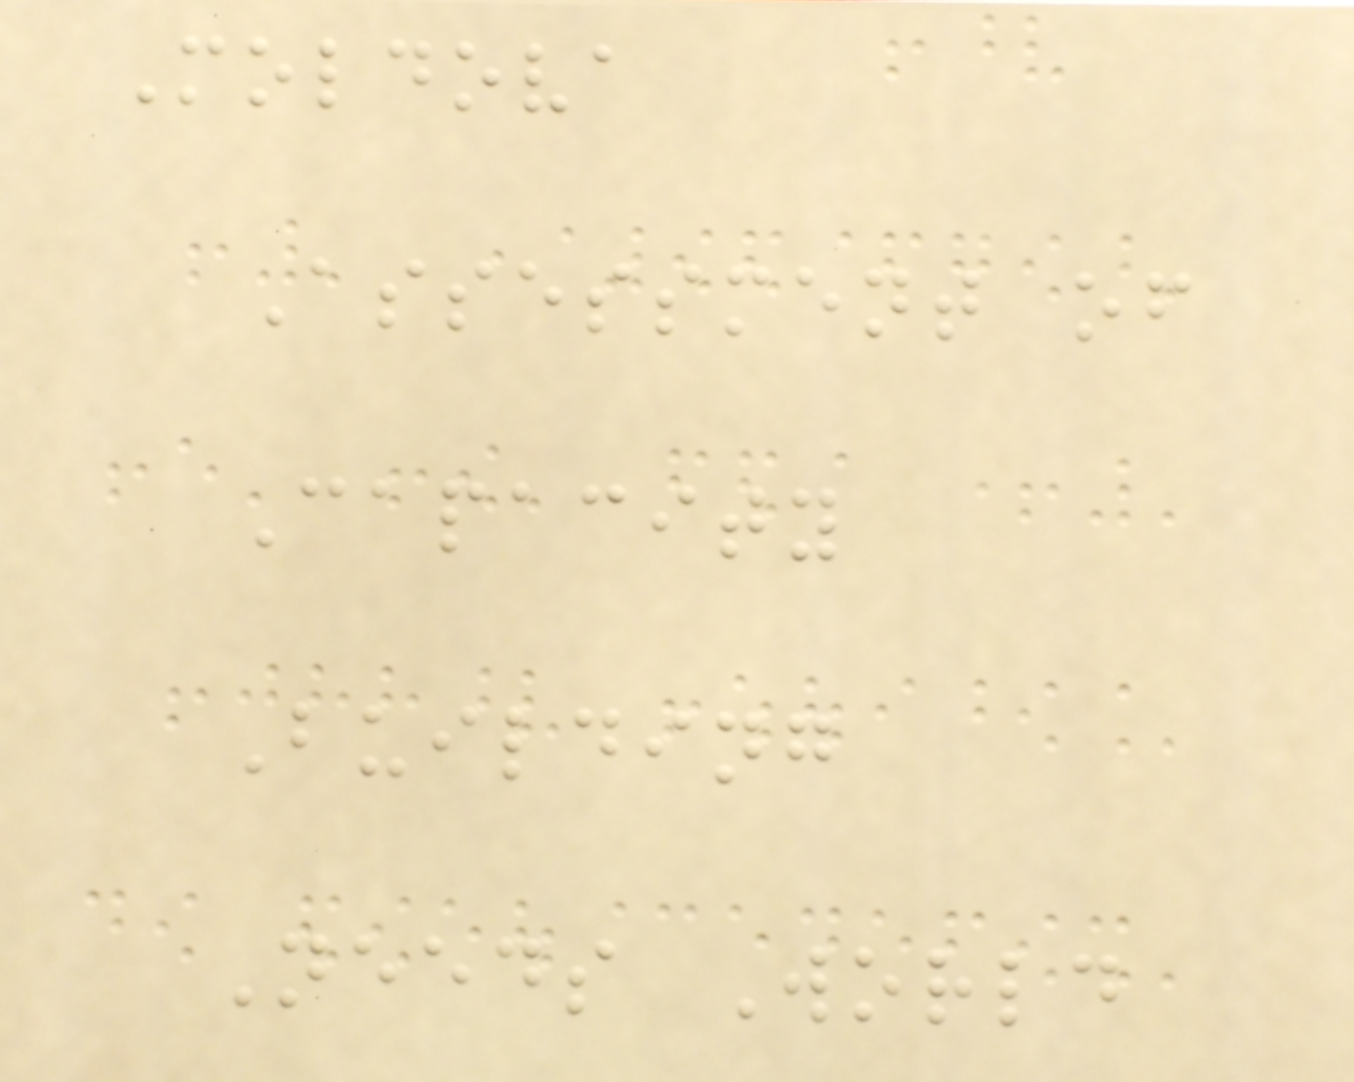Moldova
Assessment of
Capacity
Building
Needs World
